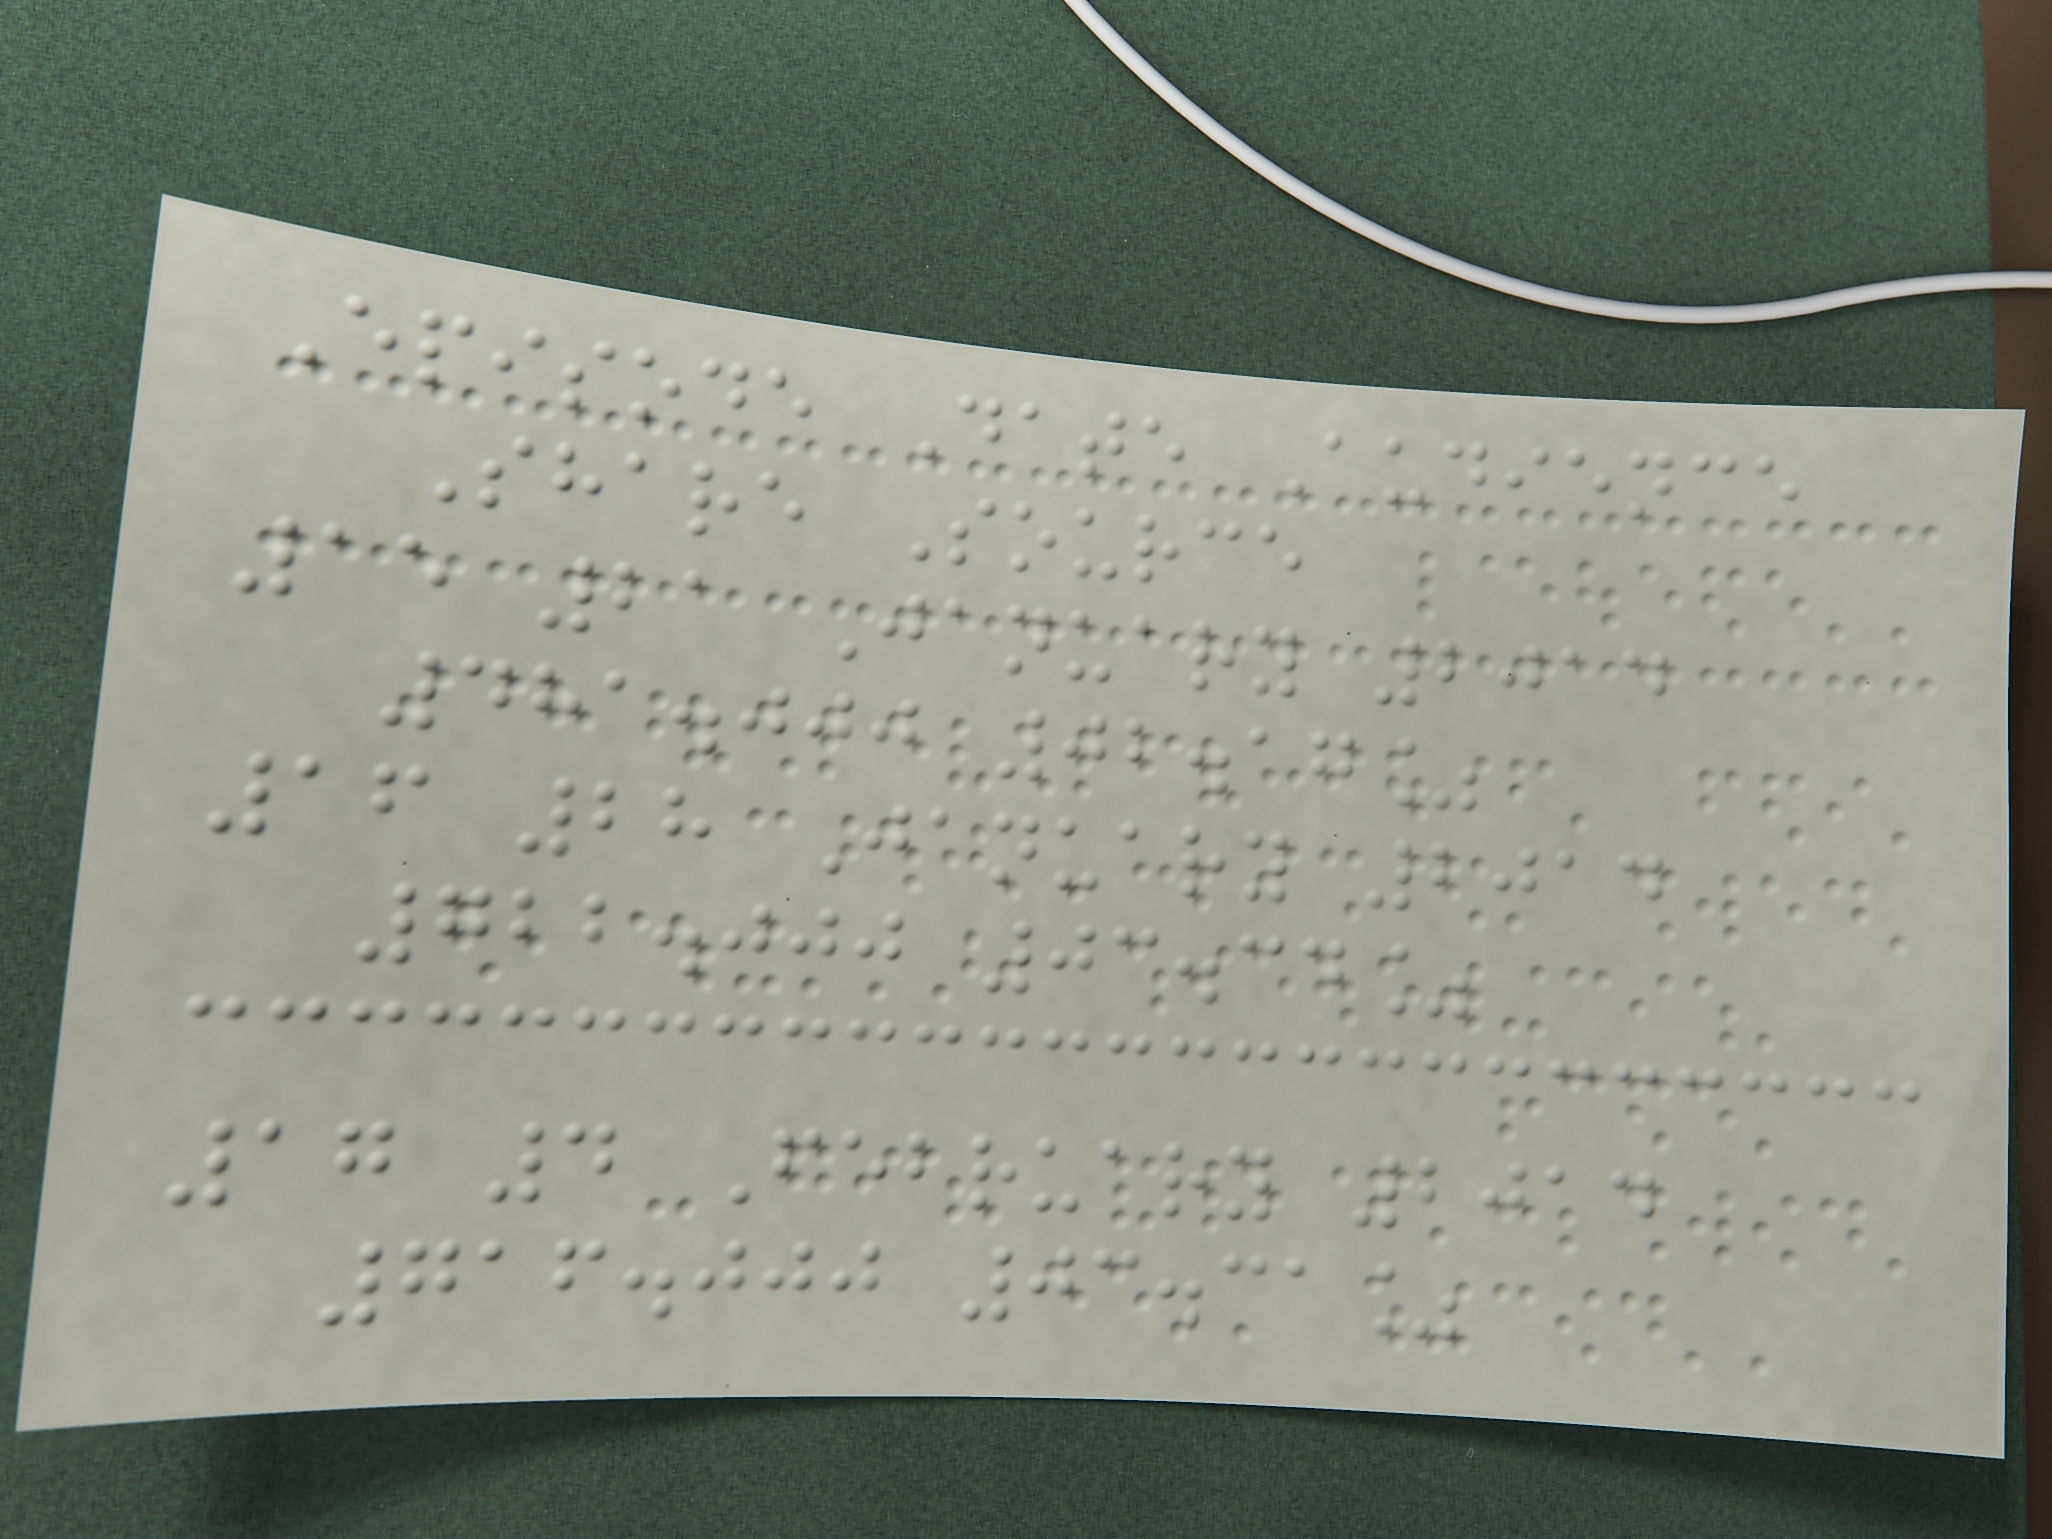Episode Date Audience
Share Source
15 21 January 2014
481.000 02.17%
16 28 January 2014
722.000 03.34%
17 4 February 2014
716.000 03.31%
